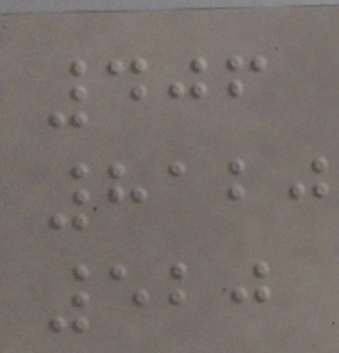406
8120
520
